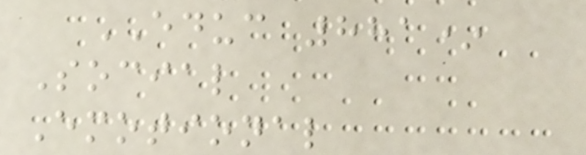EDUC 881*
Social
Emotional
